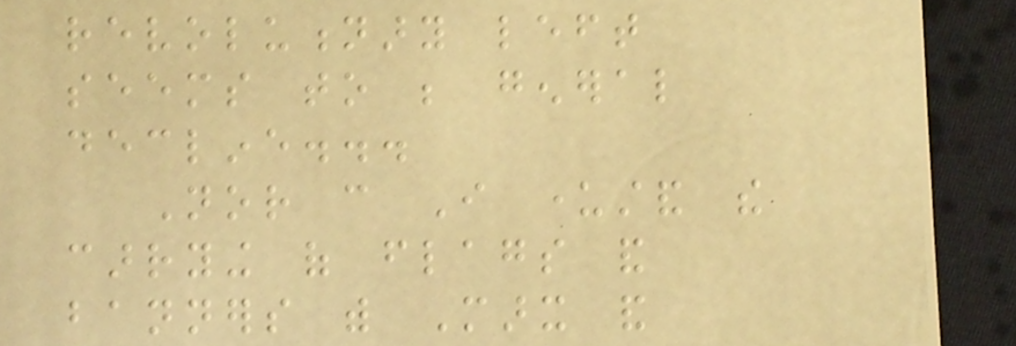revolutionary left
seems to be general
decline...
Nor can I understand the
carrying of flags and
banners with Marx and
